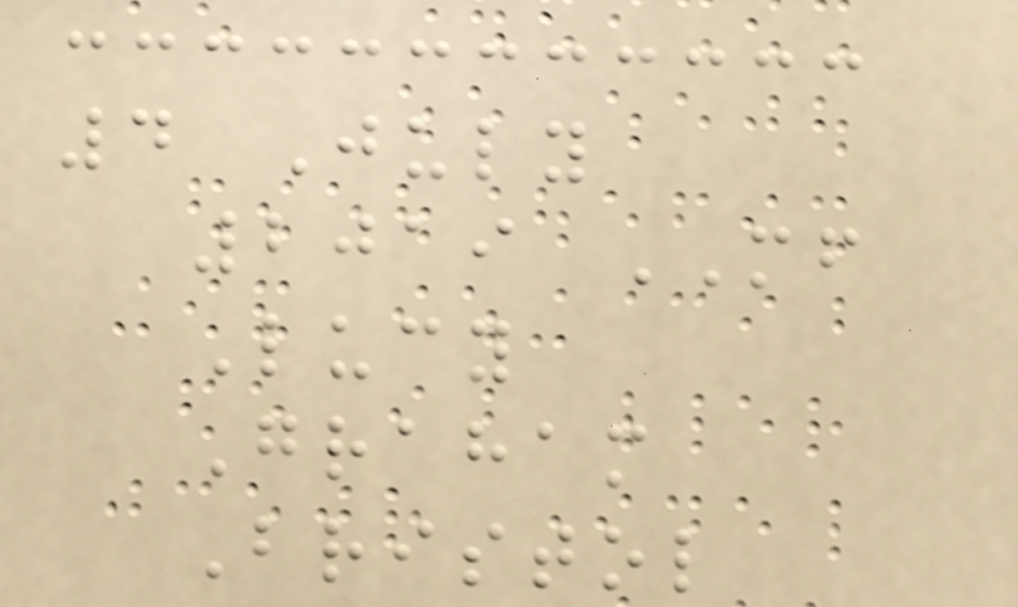4 July
2019 MF
Lucy
Graham
Bristol
